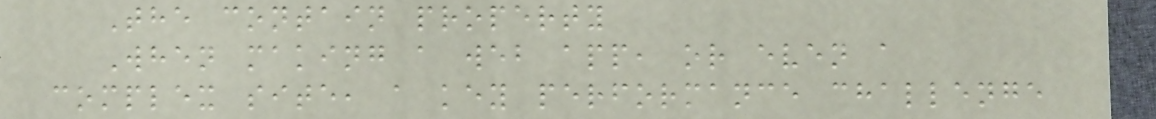The contain property
When making a web app, or even a
complex site, a key performance challenge
